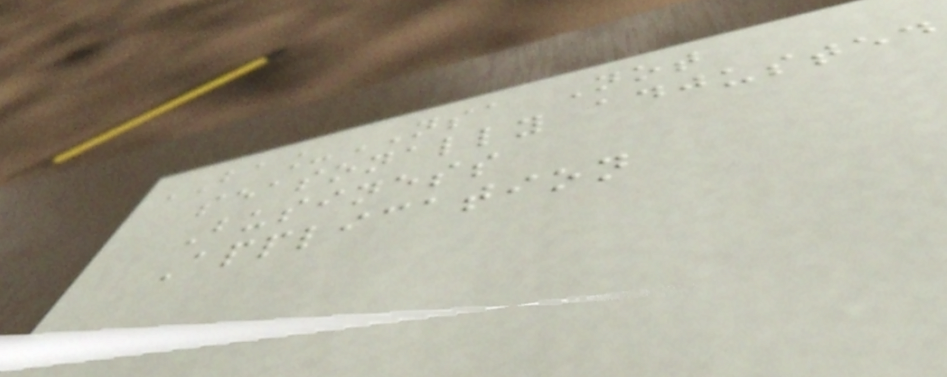BA_NSA Not
seasonally adjusted
Business
Application
